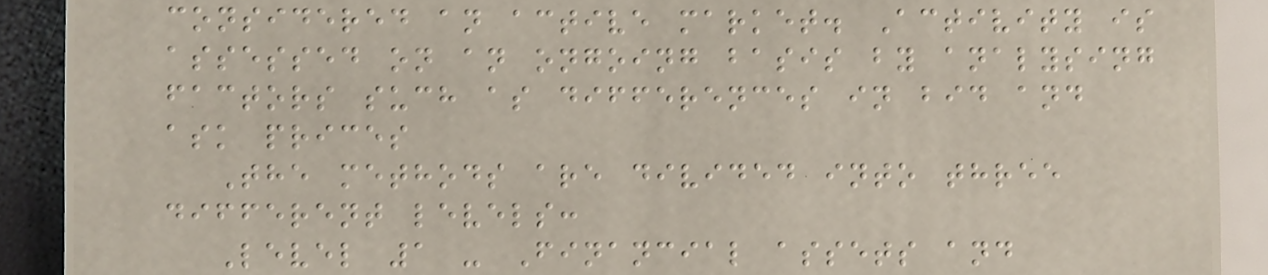considered an active market. Activity is
assessed on an ongoing basis by analysing
factors such as differences in bid and
ask prices
The methods are divided into three
different levels:
Level 1 - Financial assets and
